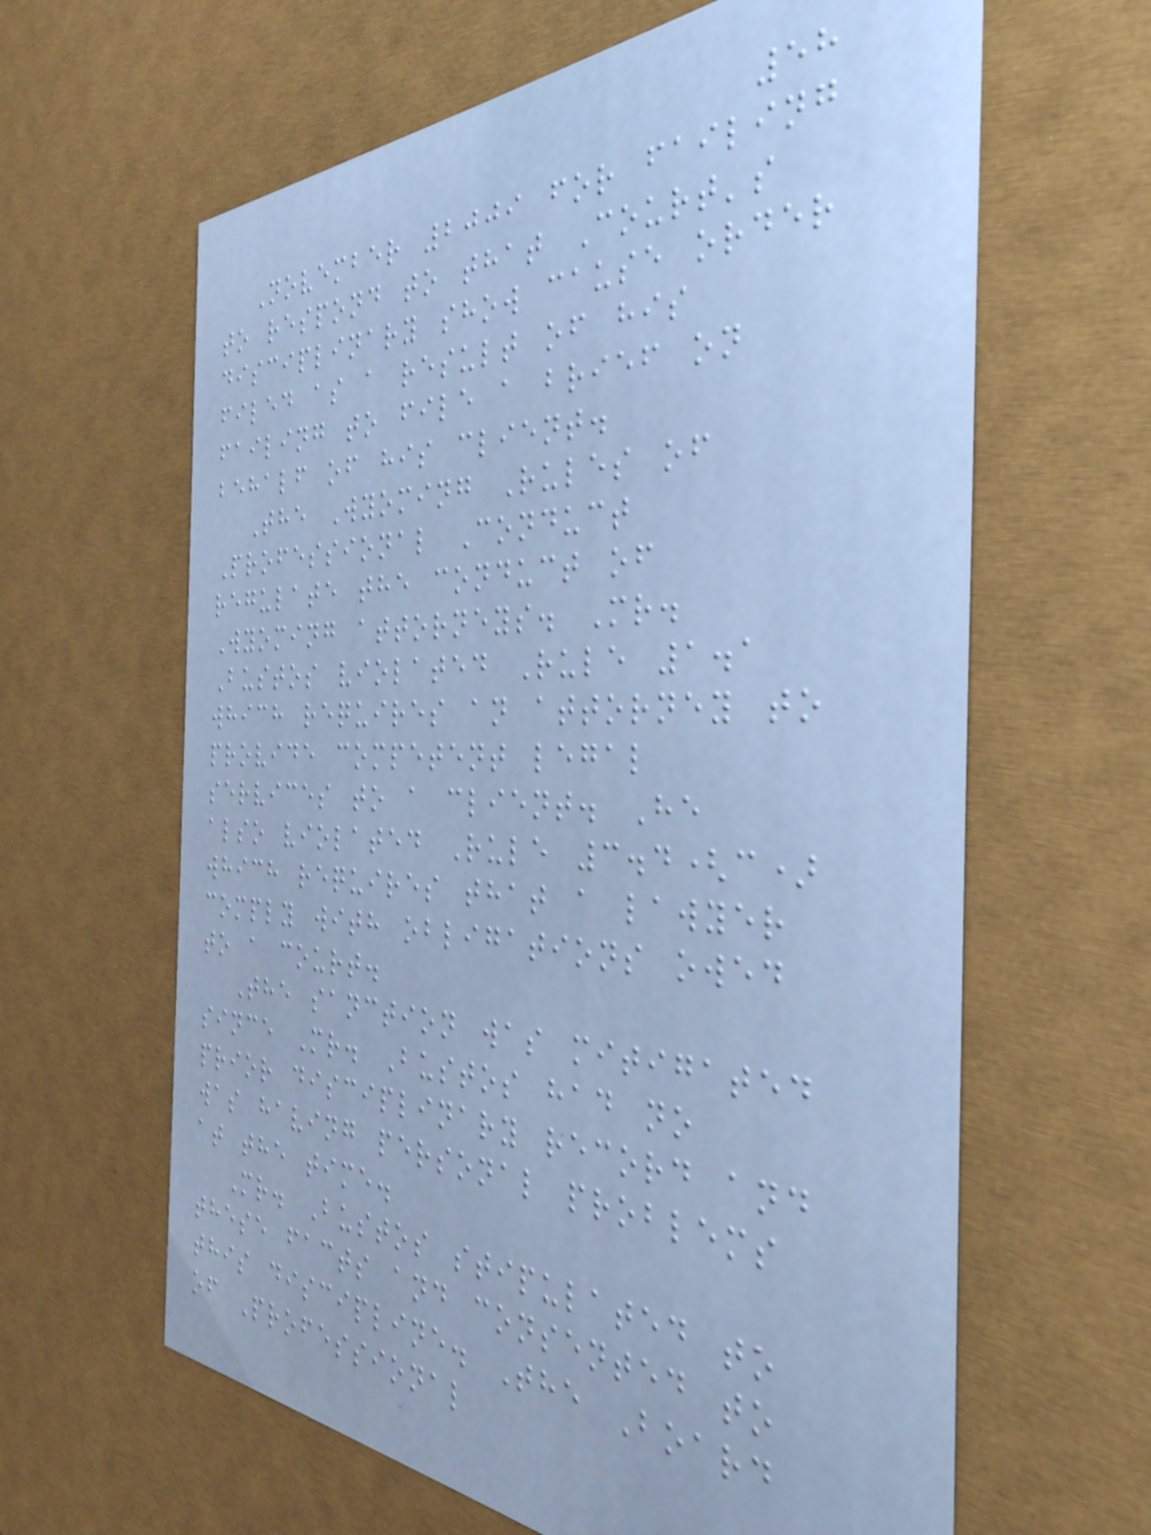58
November 2009 for failing
to respond to that Court's
disciplinary show cause order
filed as a result of his
failing to file a brief on
behalf of his client.
The Wyoming Rules of
Professional Conduct
regulate the conduct of
Wyoming attorneys. Mr.
Bustos violated Rule 1.1
which requires an attorney to
provide competent legal
services to a client. He
also violated Rule 3.4(c)
which requires that a lawyer
comply with obligations owed
to a court.
The sanction was mitigated
since Mr. Bustos had no
prior disciplinary record and
was having personal problems
at the time.
Mr. Bustos stipulated to
these facts and consented to
this discipline. The Board
of Professional
